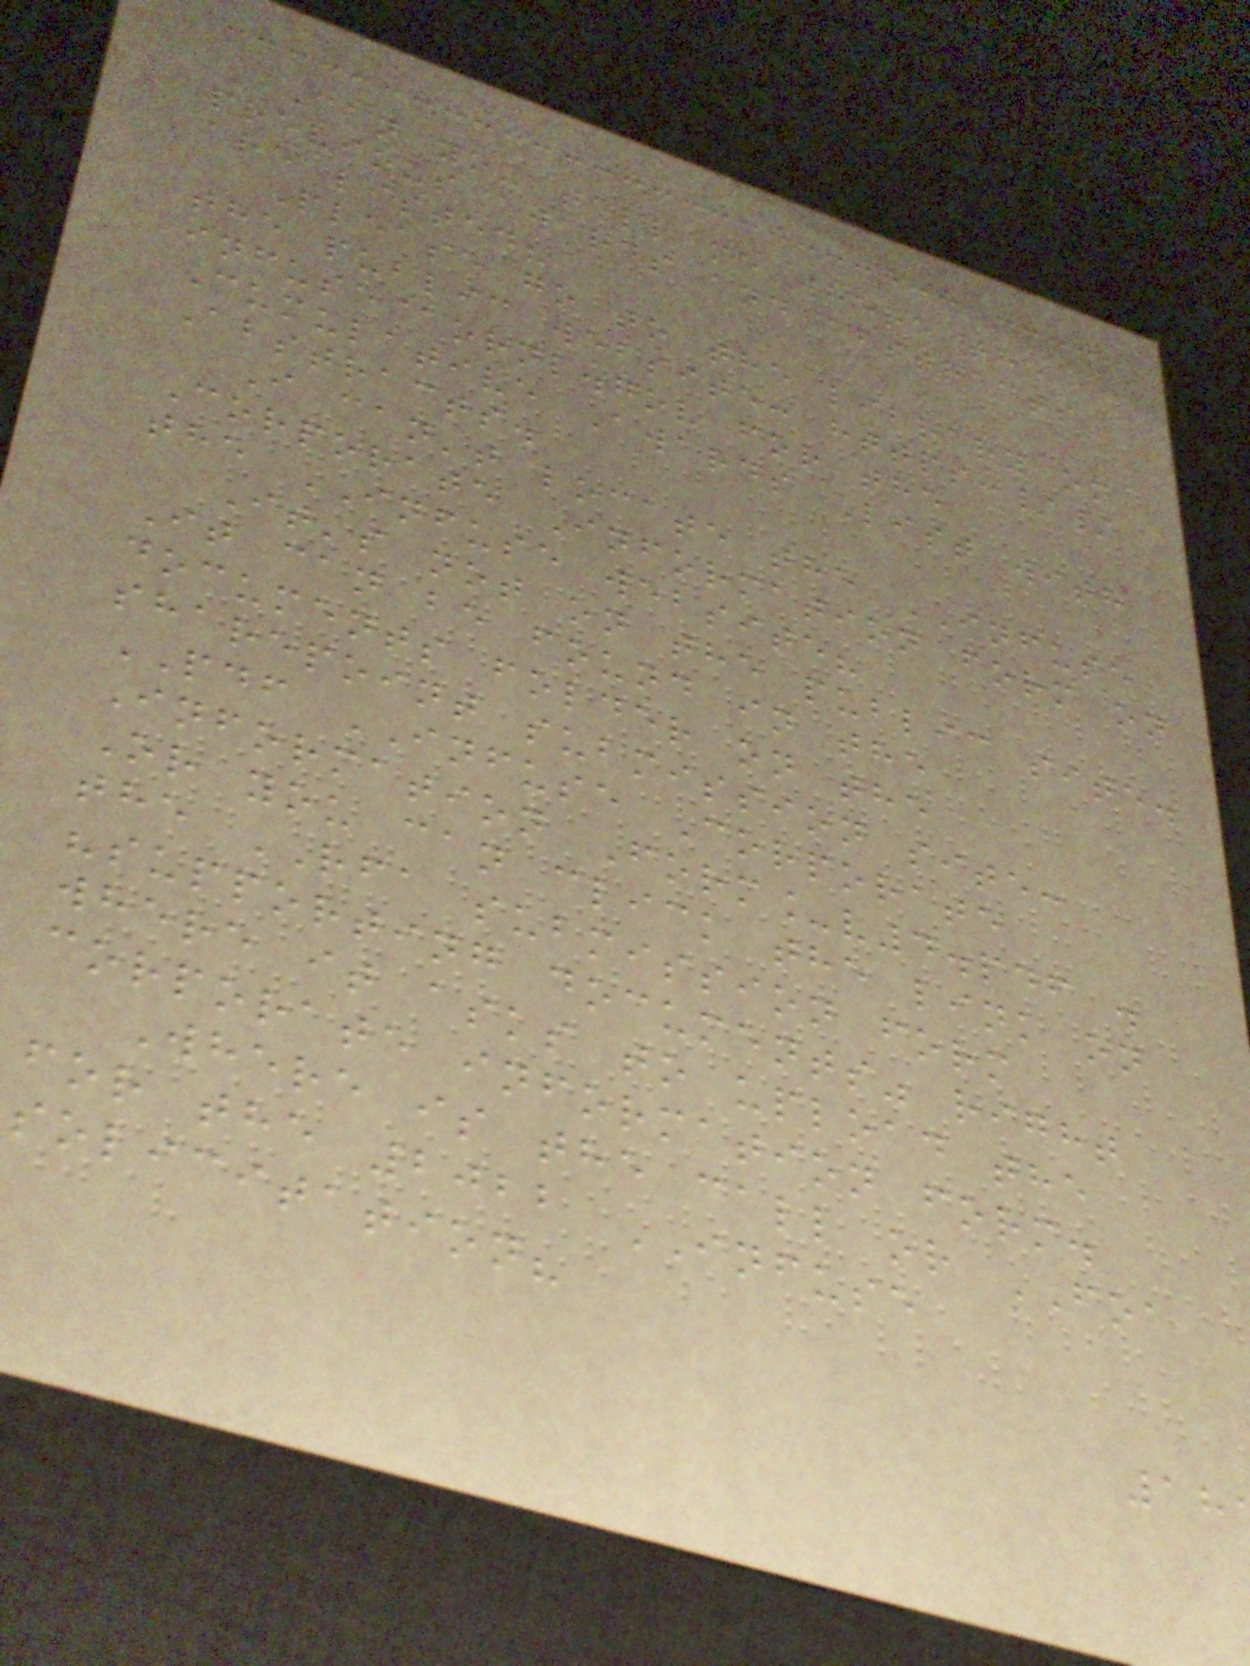Can you tell me where the
previous awards and abstracts
are listed?
Please go to the library on
the public website: https://
infuse@ornl.gov for the
Cumulative Awards List with
Abstracts.
I can't locate the INFUSE
Corporate Information form on
the INFUSE website?
It's not on the public site.
It can be found in the
documents folder on the
sharepoint submission site:
PDF INFUSE Corporate
Information Form_v4.pdf .
Or you can click the link on
the RFA submission form
"supporting documents" right
where it asks to upload the
corporate information form.
Where is the call or FOA
for the 2022 INFUSE
solicitation?
